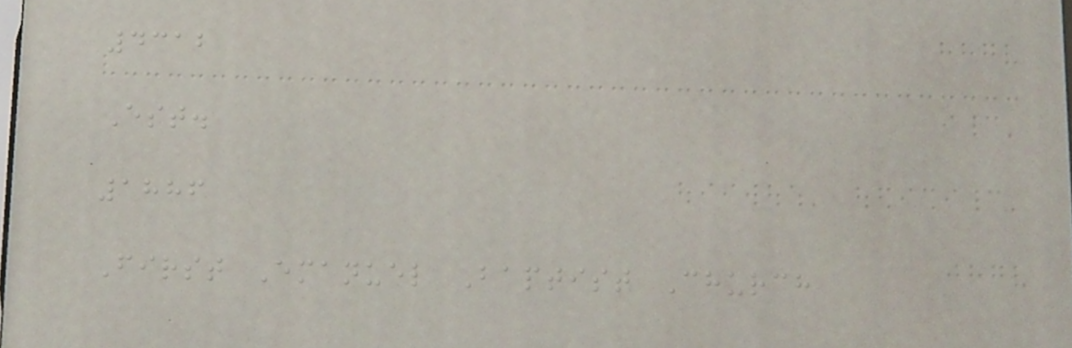4312
Est.
1886
First Emanuel Baptist Church
